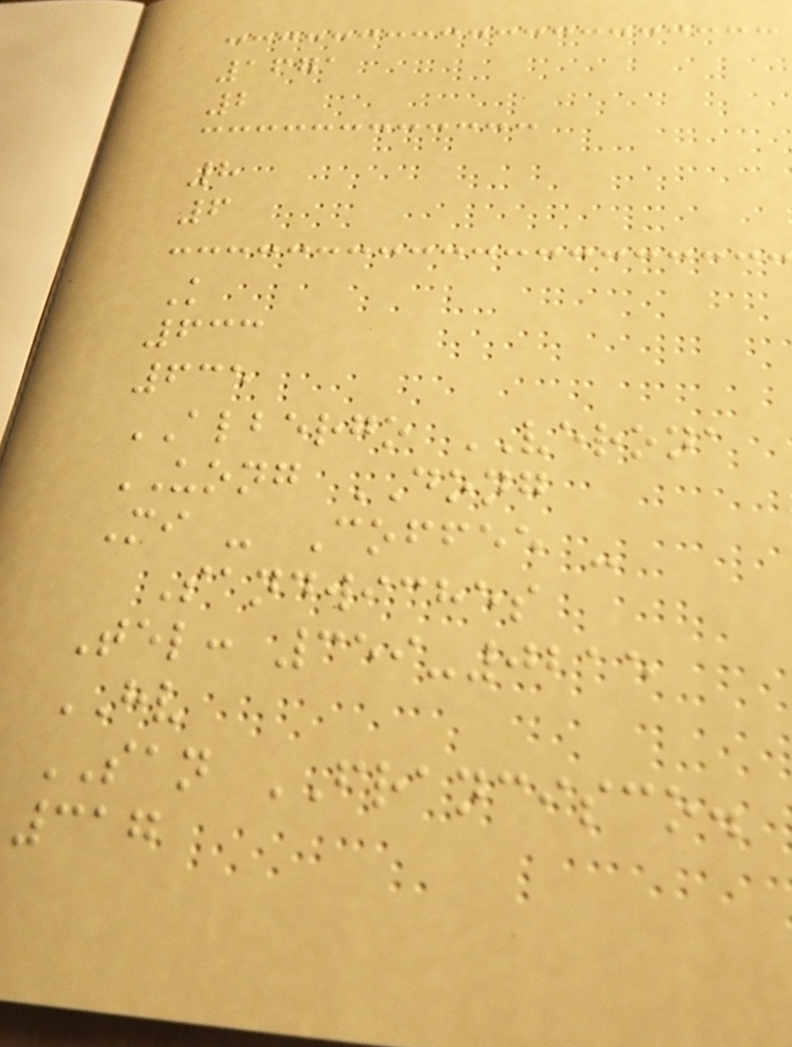1671
2
8
6
K
633
635
ALBERGO VERONA
UONG DONG
Mi - Coffee -
Sandwiches
Tel: 359-0215
HV
SAN FRANCISCO.
317
